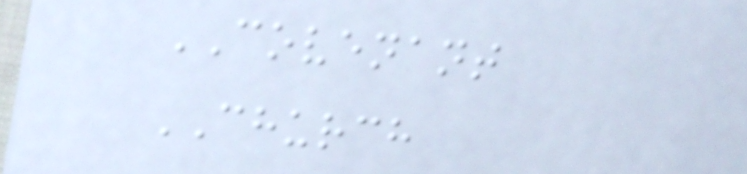COVENANT
CHURCH
